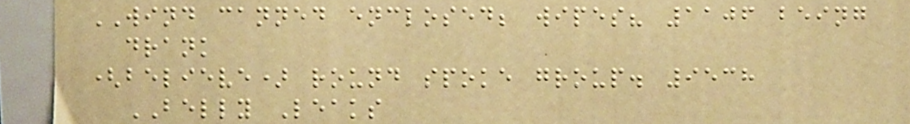WIND canned enclosed; wipes? 1106 being
drank
(believe) round spoke group. 9538
BELLY Leaks
